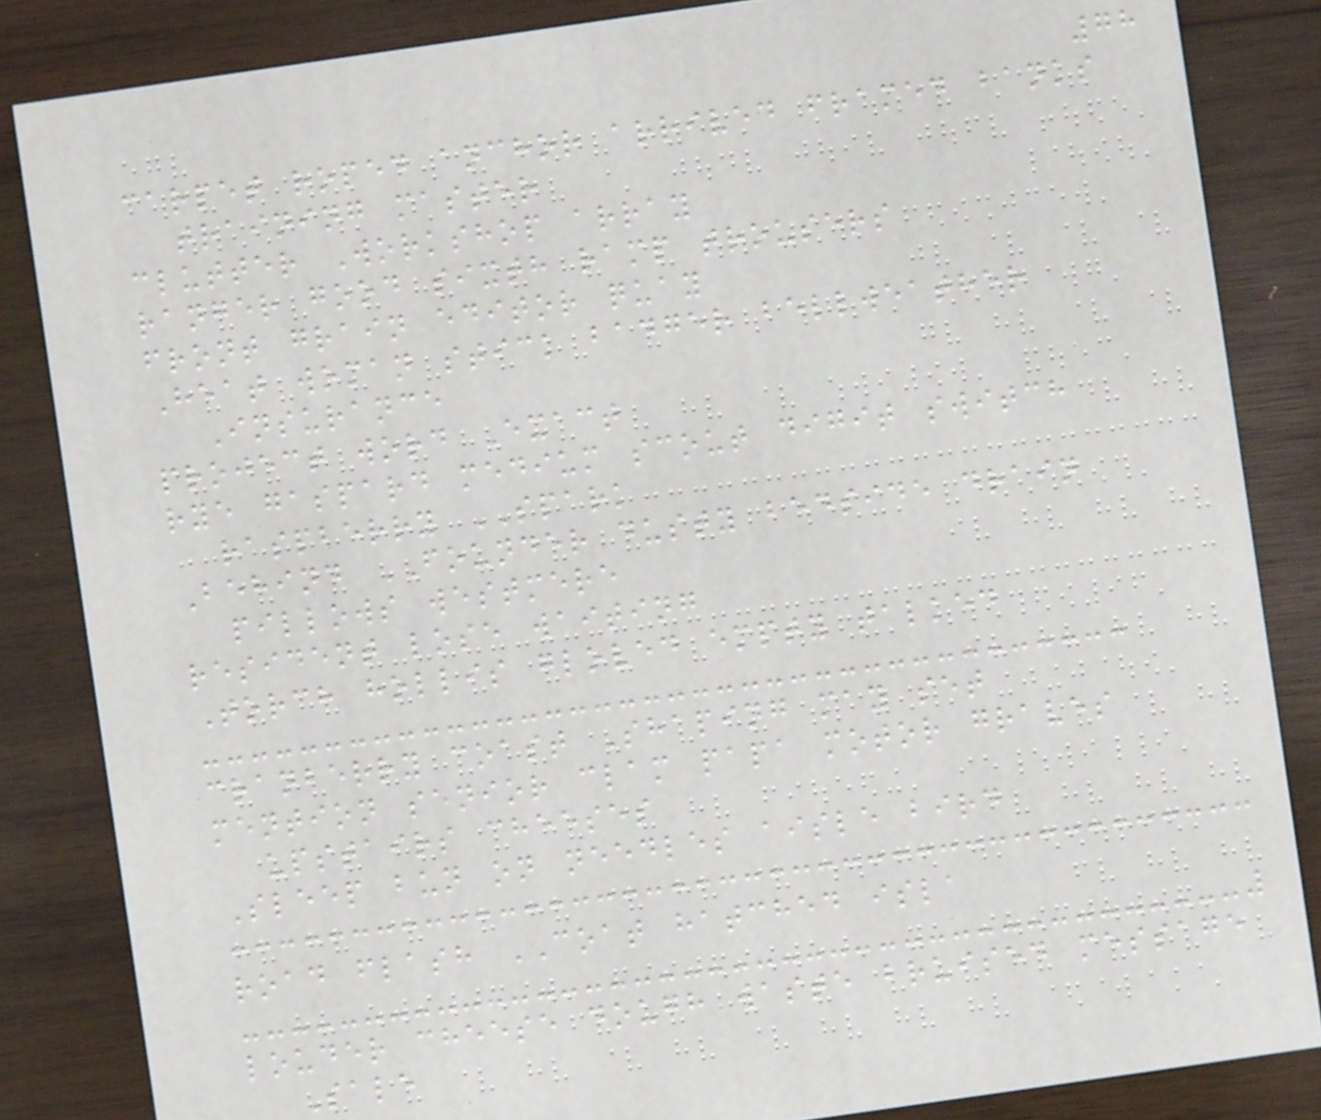78
carpet roped anchor arrived framed banks
training master
clutter Workshop array
ranger good sixth ramp trousers
front grain editor quay
Heat woman stick badger bellweather
Insurance
project word Exact
rye gaspard medium scout digit switch
raspberry SPARK
Behind FOUNDER dusty bedside drain
pillows westmere
resident lose waiting
Torch hollis gloved empty talked
cranberry coast Shaping may set
mention senior clam papa motor graves
upstairs cheeses
Sleep bun on needles aisle bird
road flash COAT hatched isla
louder cheese dough waste bruised message
Sale
